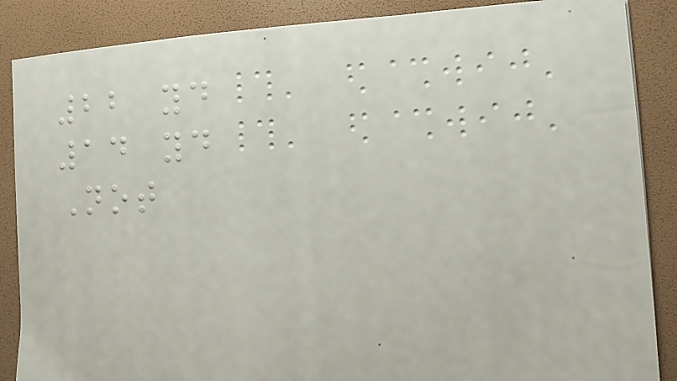22 yd
14 yd
Not
